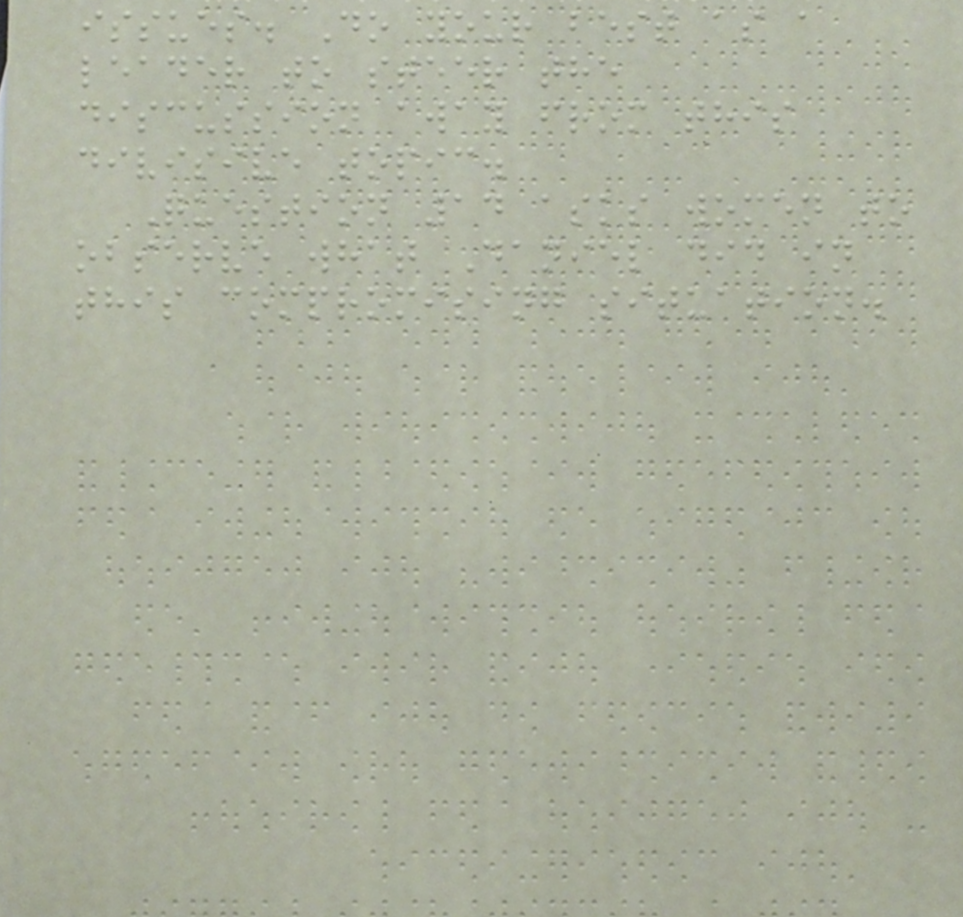issues. Do your best as a
leader to steer the
discussion away from this
divisive topic.
Question 14 asks women to
observe what Daniel did in
this compromising situation.
